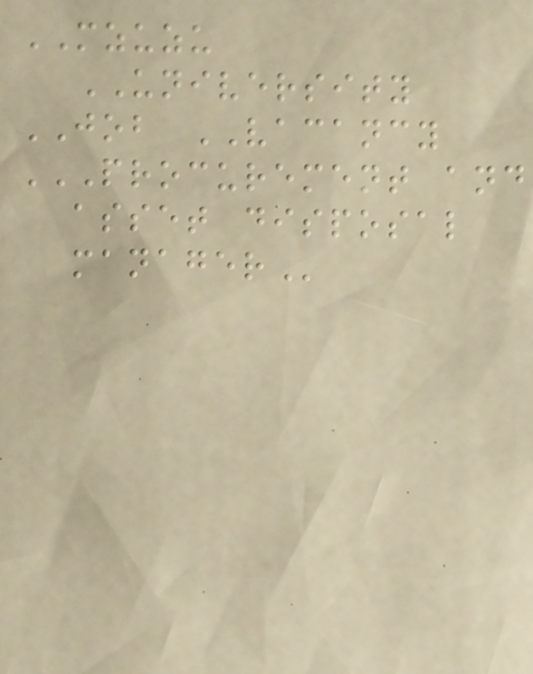MZUZU
UNIVERSITY
JOB VACANCY
PROCUREMENT AND
ASSET DISPOSAL
MANAGER
